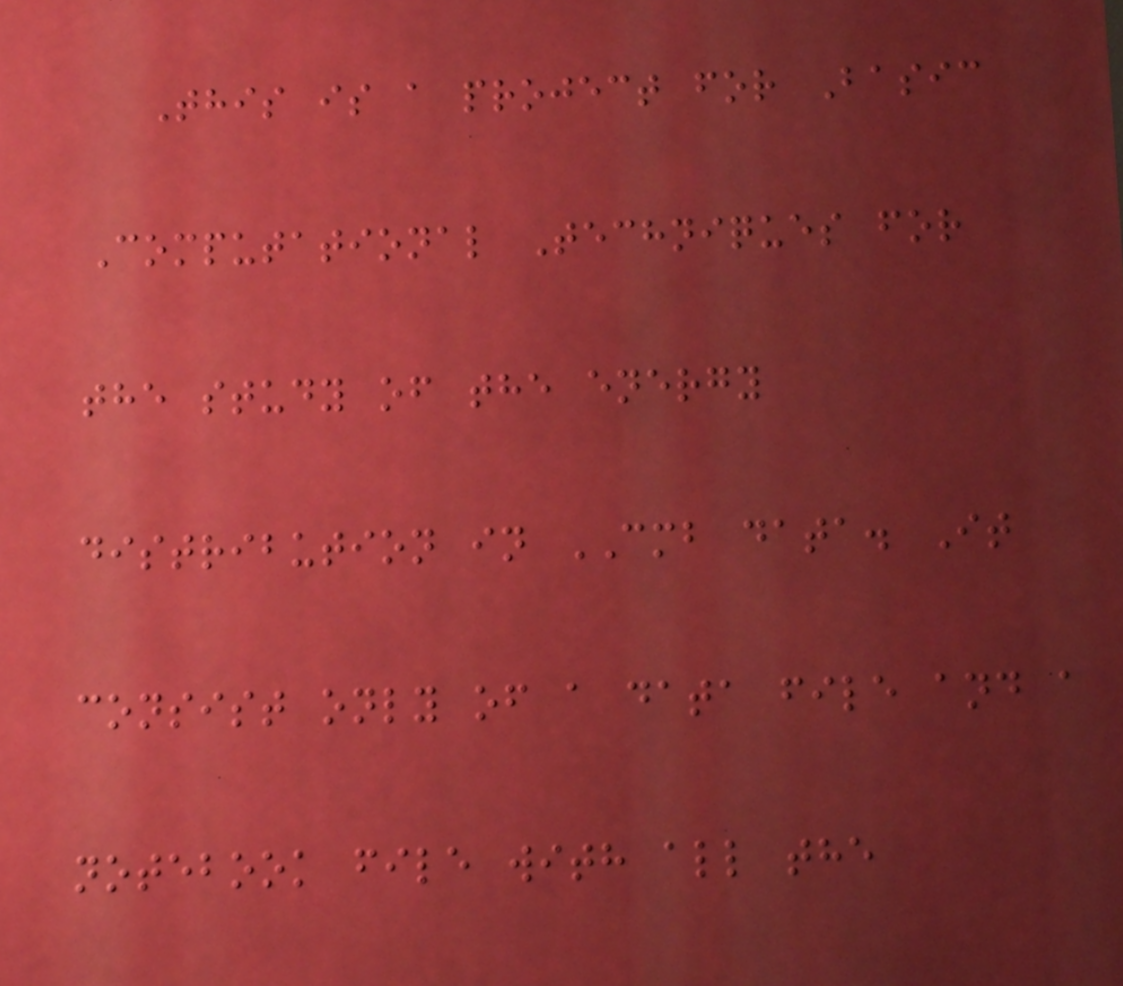This is a project for Basic
Computational Techniques for
the study of the energy
distribution in CMB data. It
consist only of a data file and a
notebook file with all the
